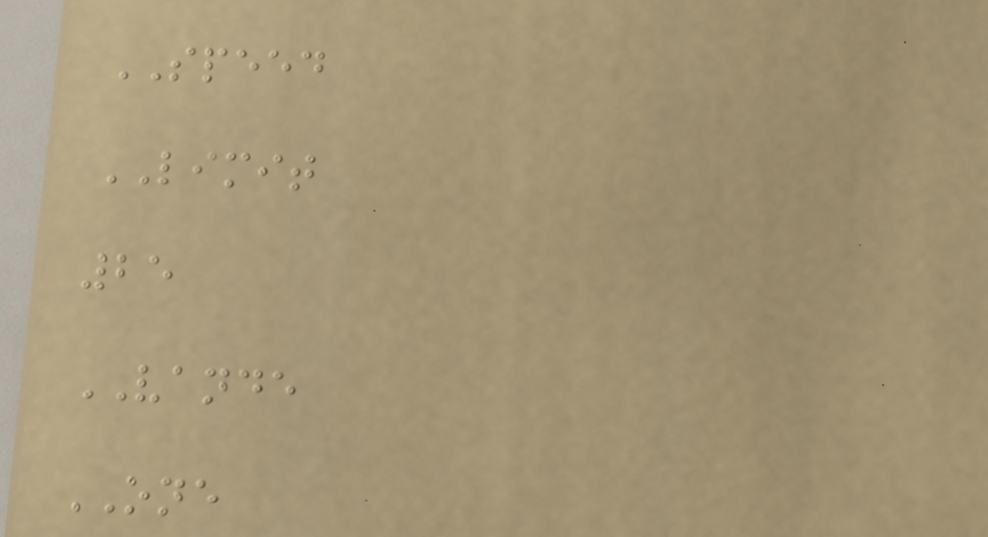SPEED
LIMIT
25
VANDE
ONE
